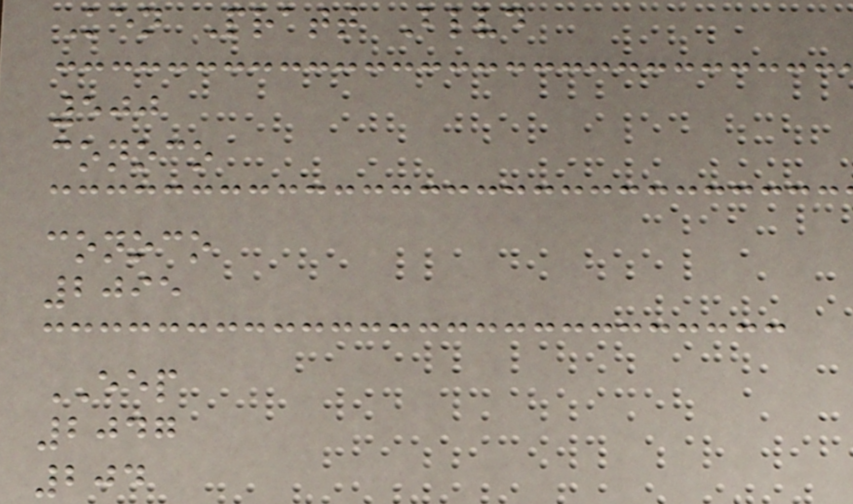Ken Pratt Blvd
500
conoco
conoco
2095
EEP
2047
204
